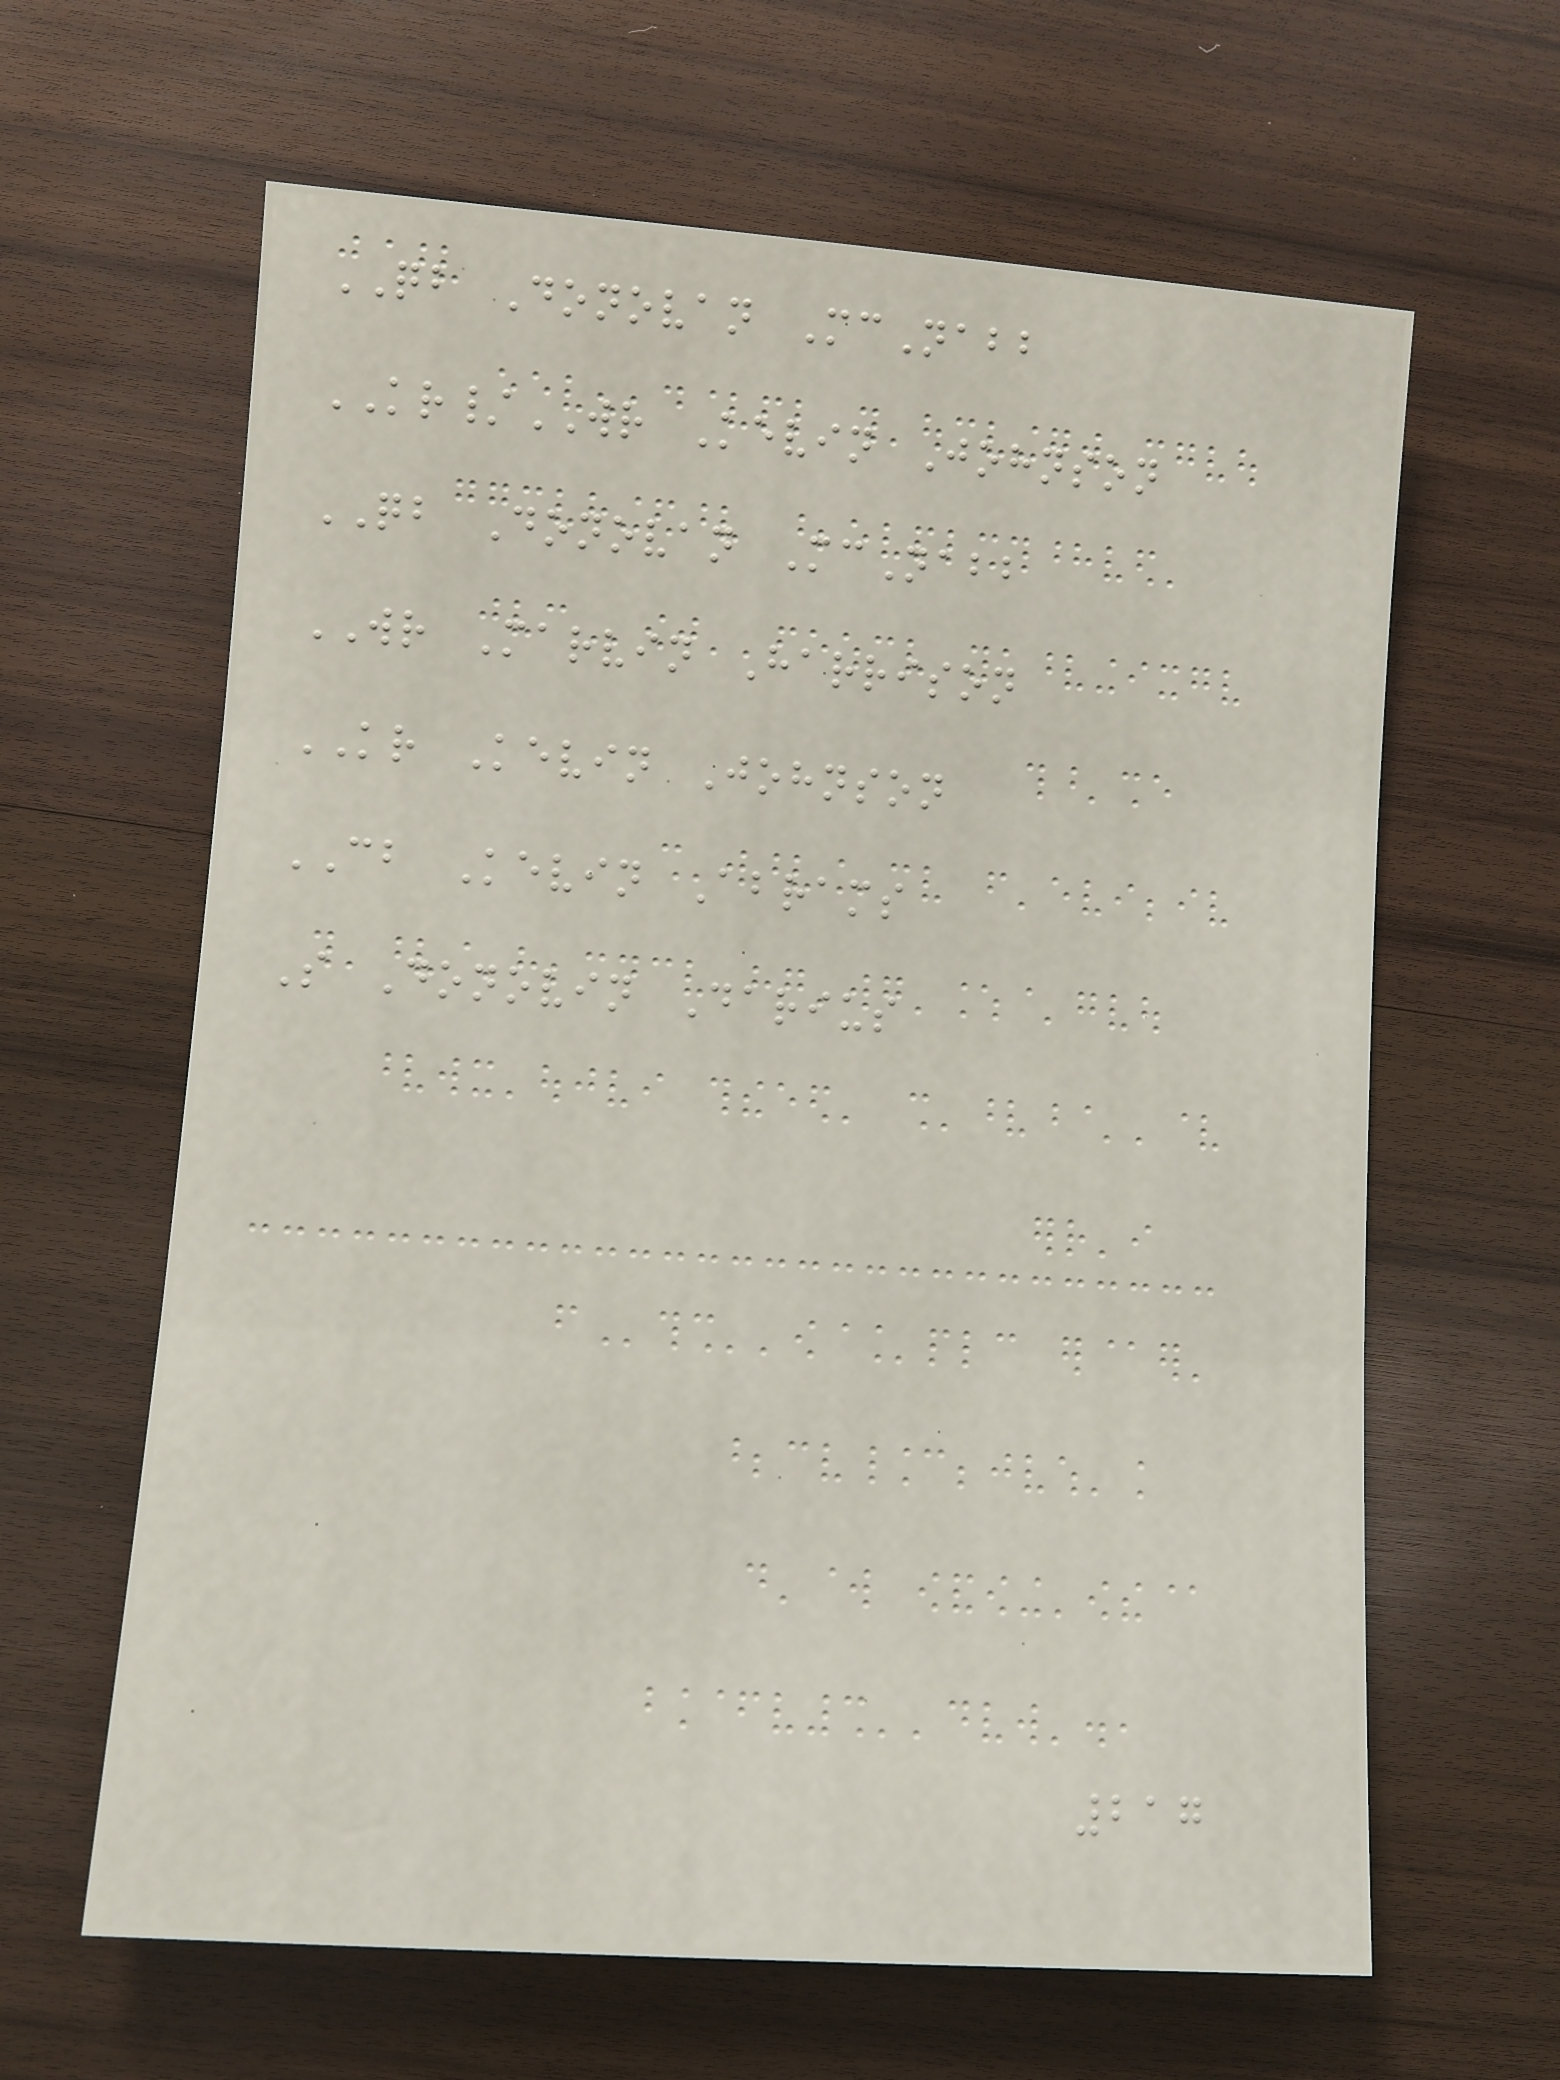QB Donovan McNabb
KR/WR Kevin Johnson
QB Donovan McNabb
WR Marvin Harrison
KR Kevin Johnson
CB Kevin Abrams
S Donovin Darius
217
